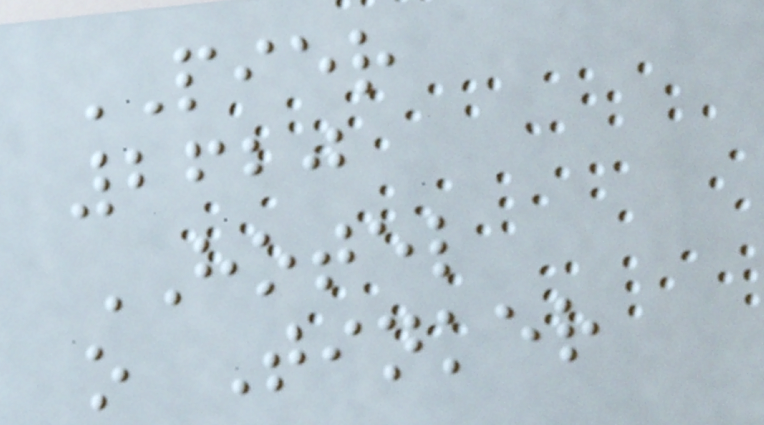PIER
2620
HOTEL
o Tinker
